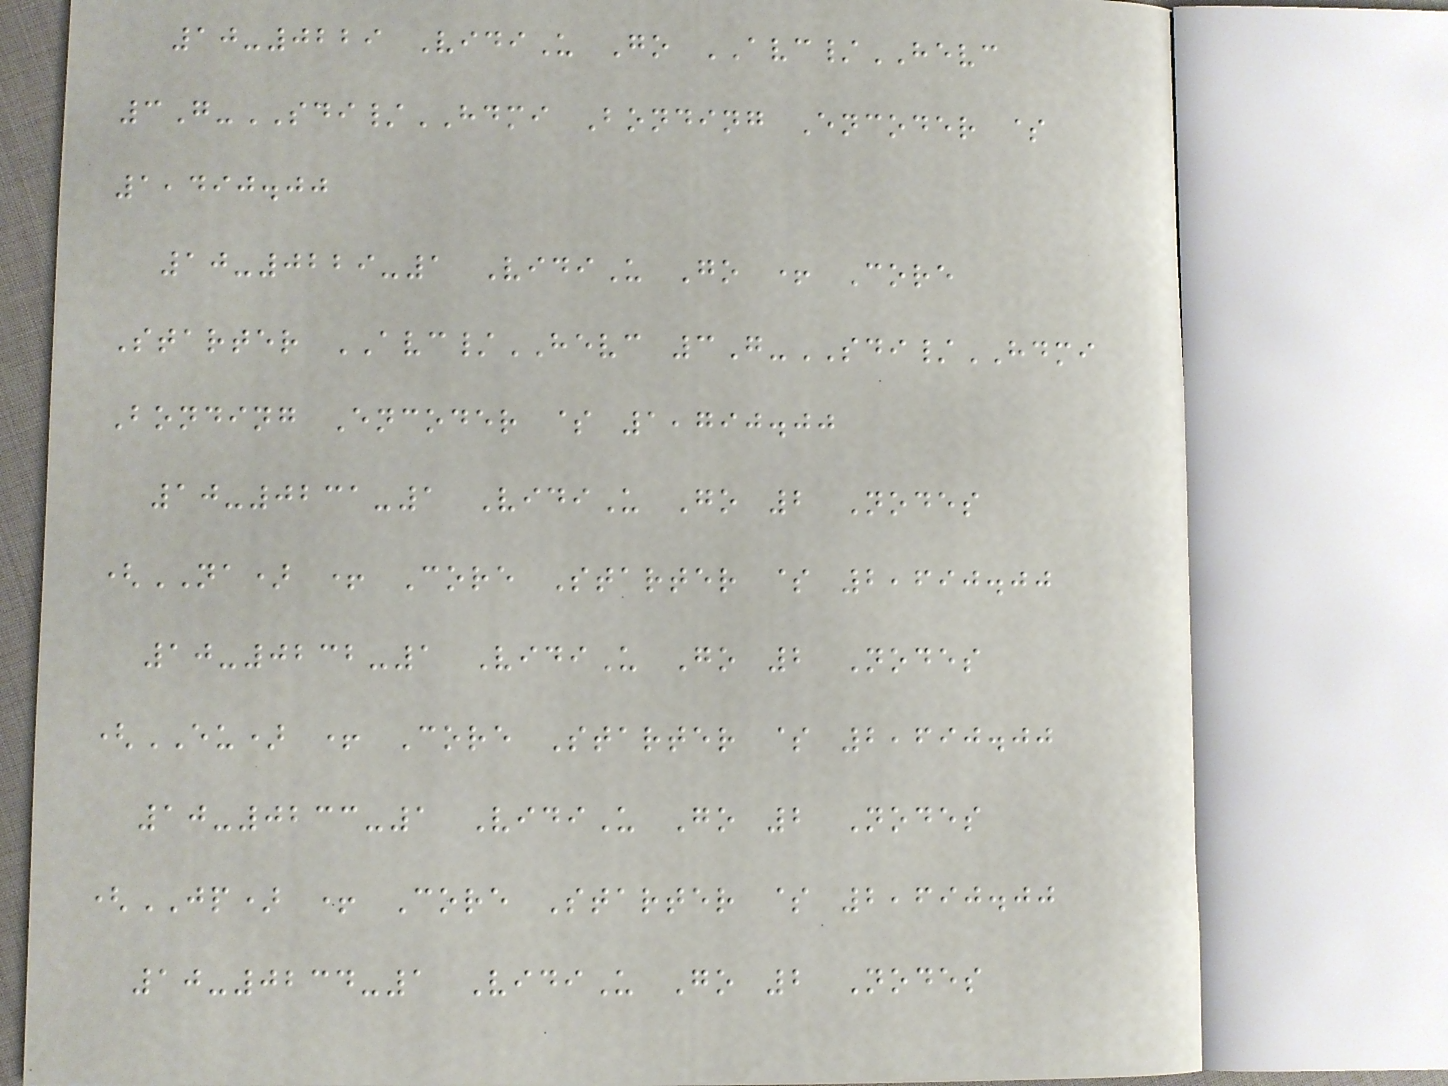10-0229 VidiU Go AVC/HEVC
3G-SDI/HDMI Bonding Encoder $
1,490.00
10-0229-1 VidiU Go + Core
Starter AVC/HEVC 3G-SDI/HDMI
Bonding Encoder $ 1,790.00
10-0231-1 VidiU Go 2 Nodes
(NA) + Core Starter $ 2,690.00
10-0232-1 VidiU Go 2 Nodes
(EU) + Core Starter $ 2,690.00
10-0233-1 VidiU Go 2 Nodes
(JP) + Core Starter $ 2,690.00
10-0234-1 VidiU Go 2 Nodes
